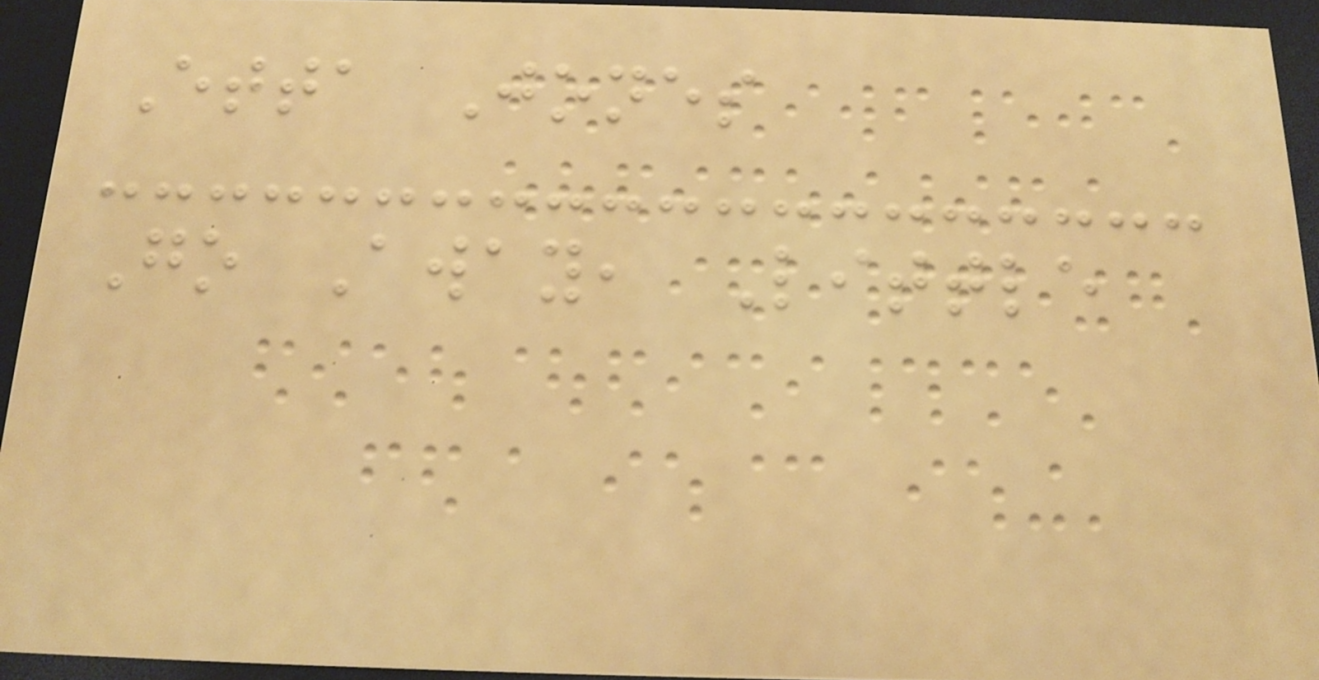Etta Jones
Go Away, Little
